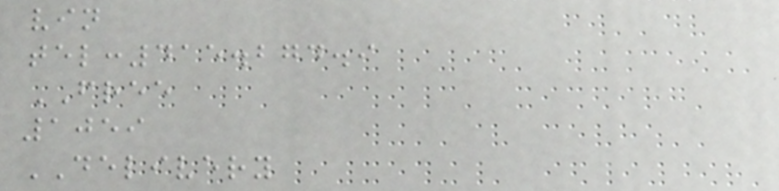vin
tel:415.274.9
FREE
1059
DELIVERY
